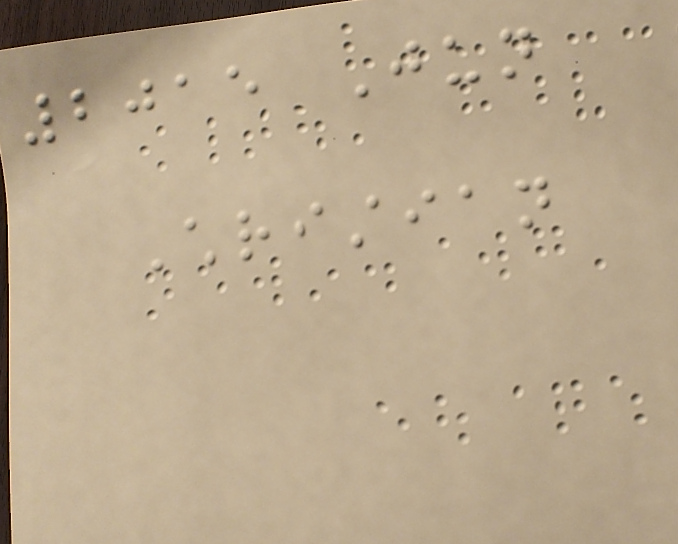2015 Jun
Christian
